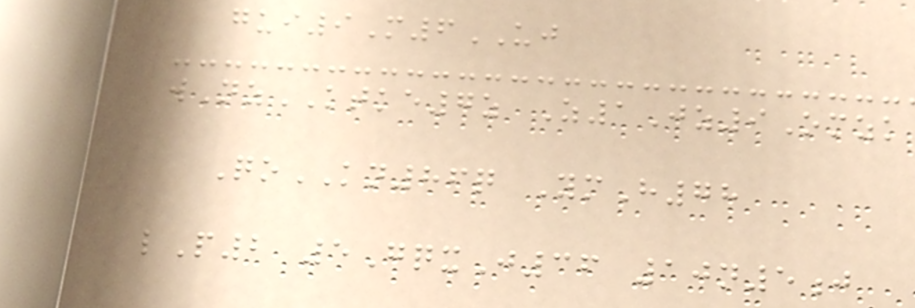gui9M6UJ
wNzKTKE7z Z1Jz9Omzk
QoKN86q YmH78
lP2 5GqxJ36 10n5j
